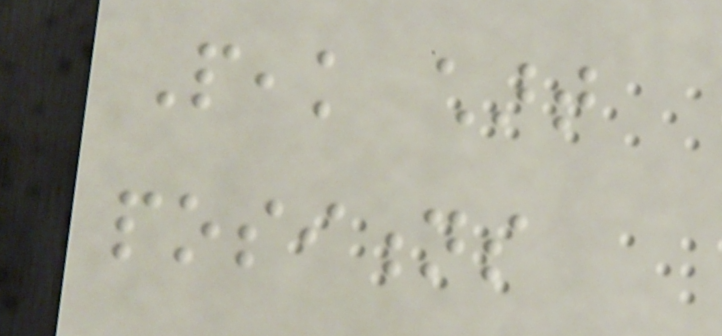Peak chart
positions
